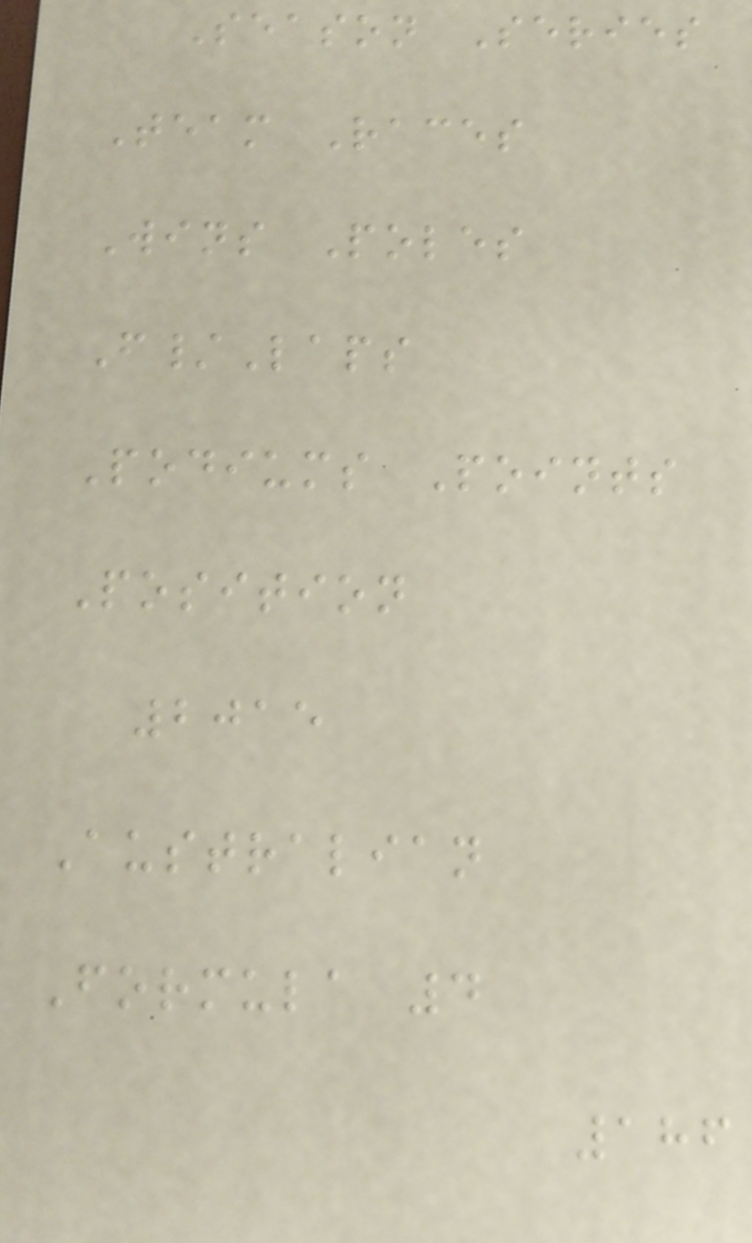Season Series
Team Races
Wins Poles
F/Laps
Podiums Points
Position
2015
Australian
Formula 4
186
